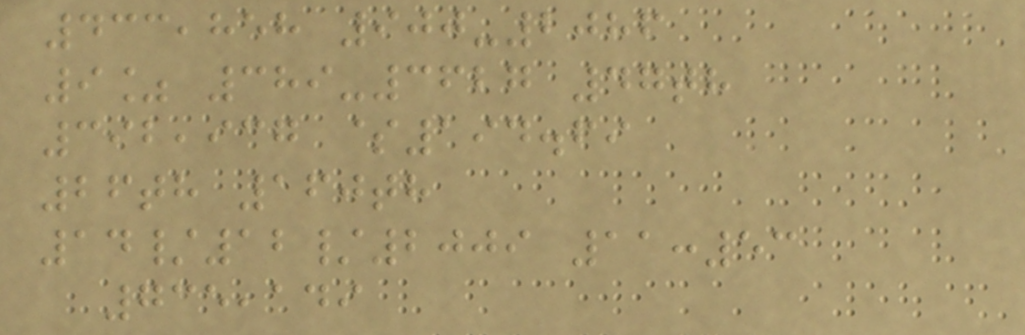433,858 900-2086
9% 389-3627 47th
392,937 $194.69
26th 160th
14/12/2009 11:53
735,149
